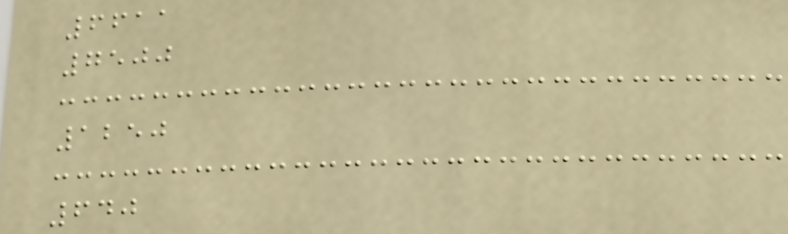6611
7500
1250
640
